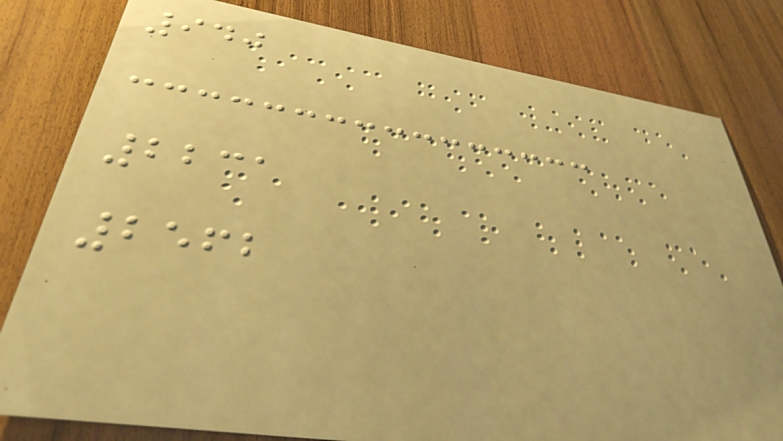940
2231
2562
